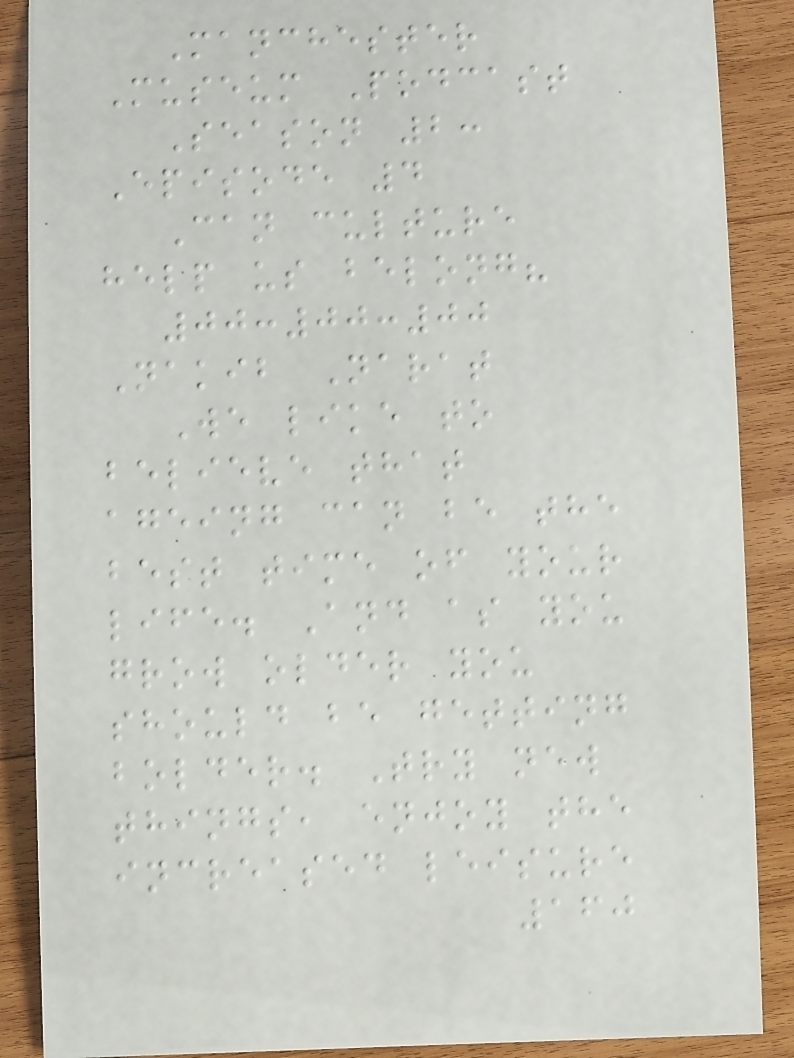Manchester
Museum Podcast
Season 2:
Episode 4
Can culture
help us belong?
00:00:00
Nakib Narat
We like to
believe that
ageing can be the
best time of your
life. And as you
grow older you
should be getting
bolder. Try new
things, enjoy the
increased leisure
160
